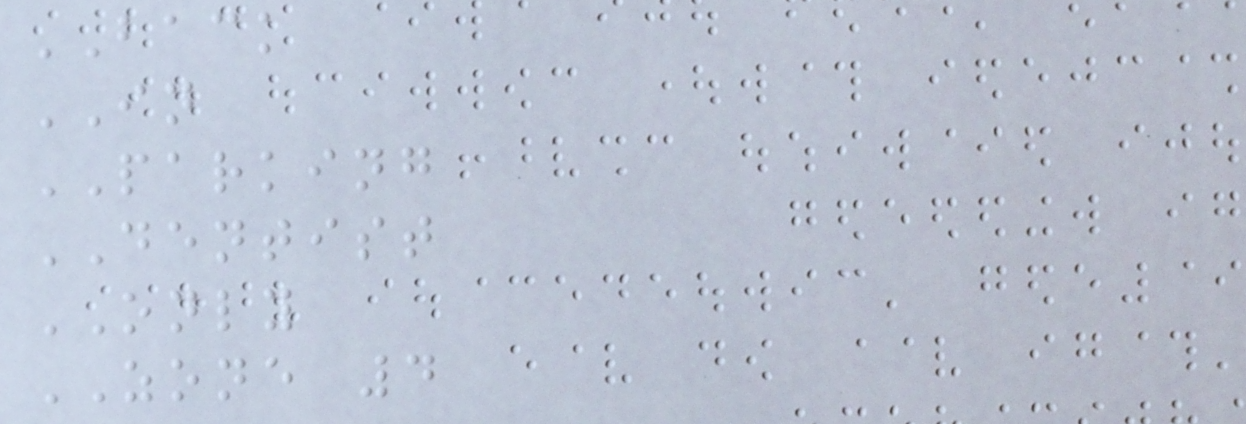BACK
IN
PARKING
DENTIST
ONLY
ZONE 4
